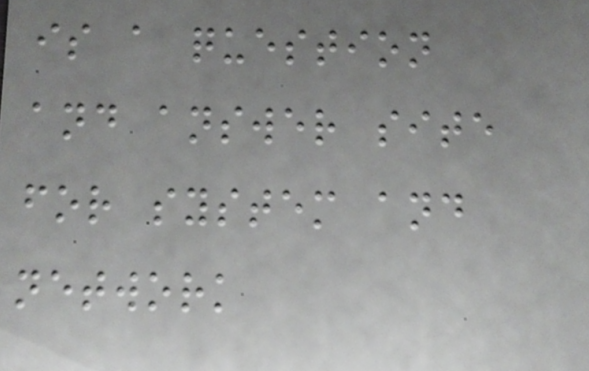is a question
and answer site
for system and
network
